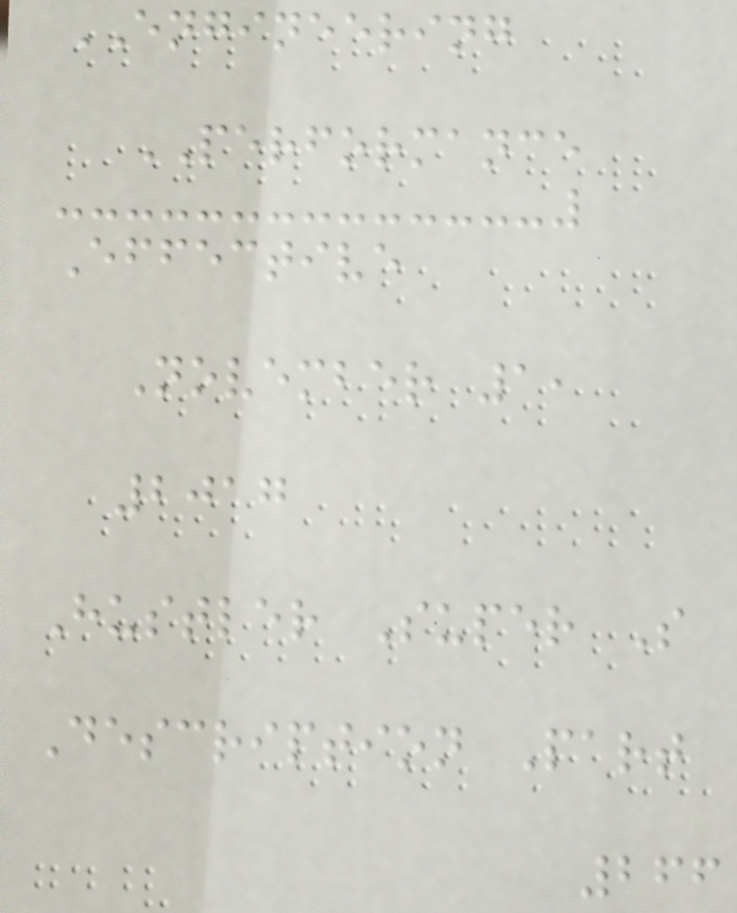ENGINEERING
PERFORMANCE
Effective
November 1,
2017
Hustler Super S
Description Part
266
